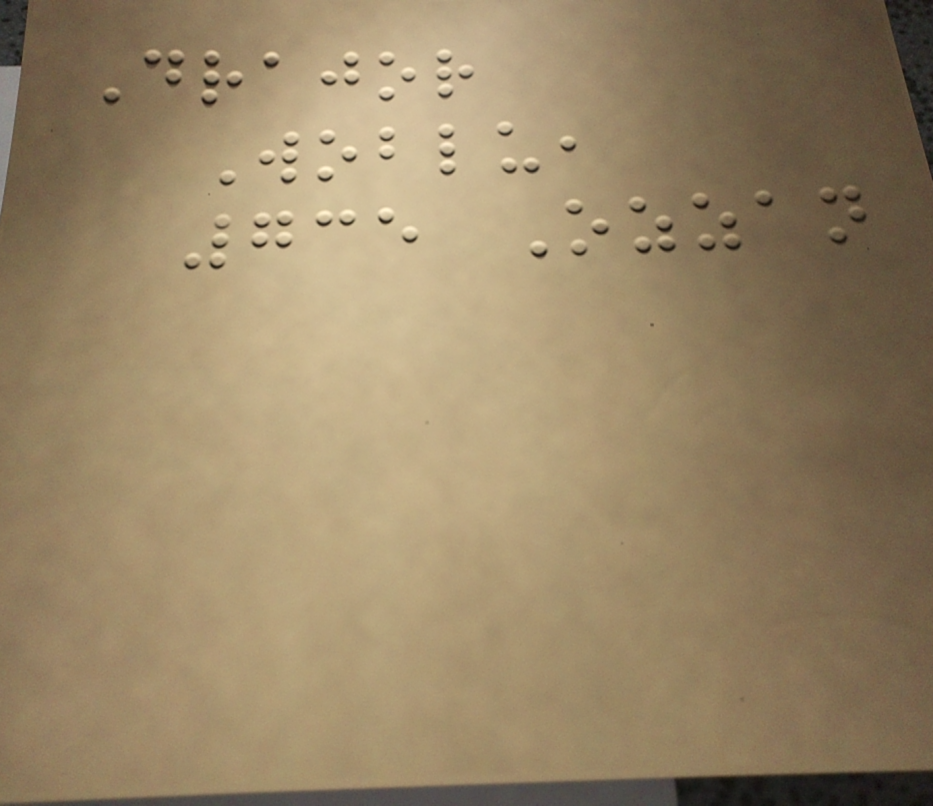Drajor
Woblu,
735 Ozzan
